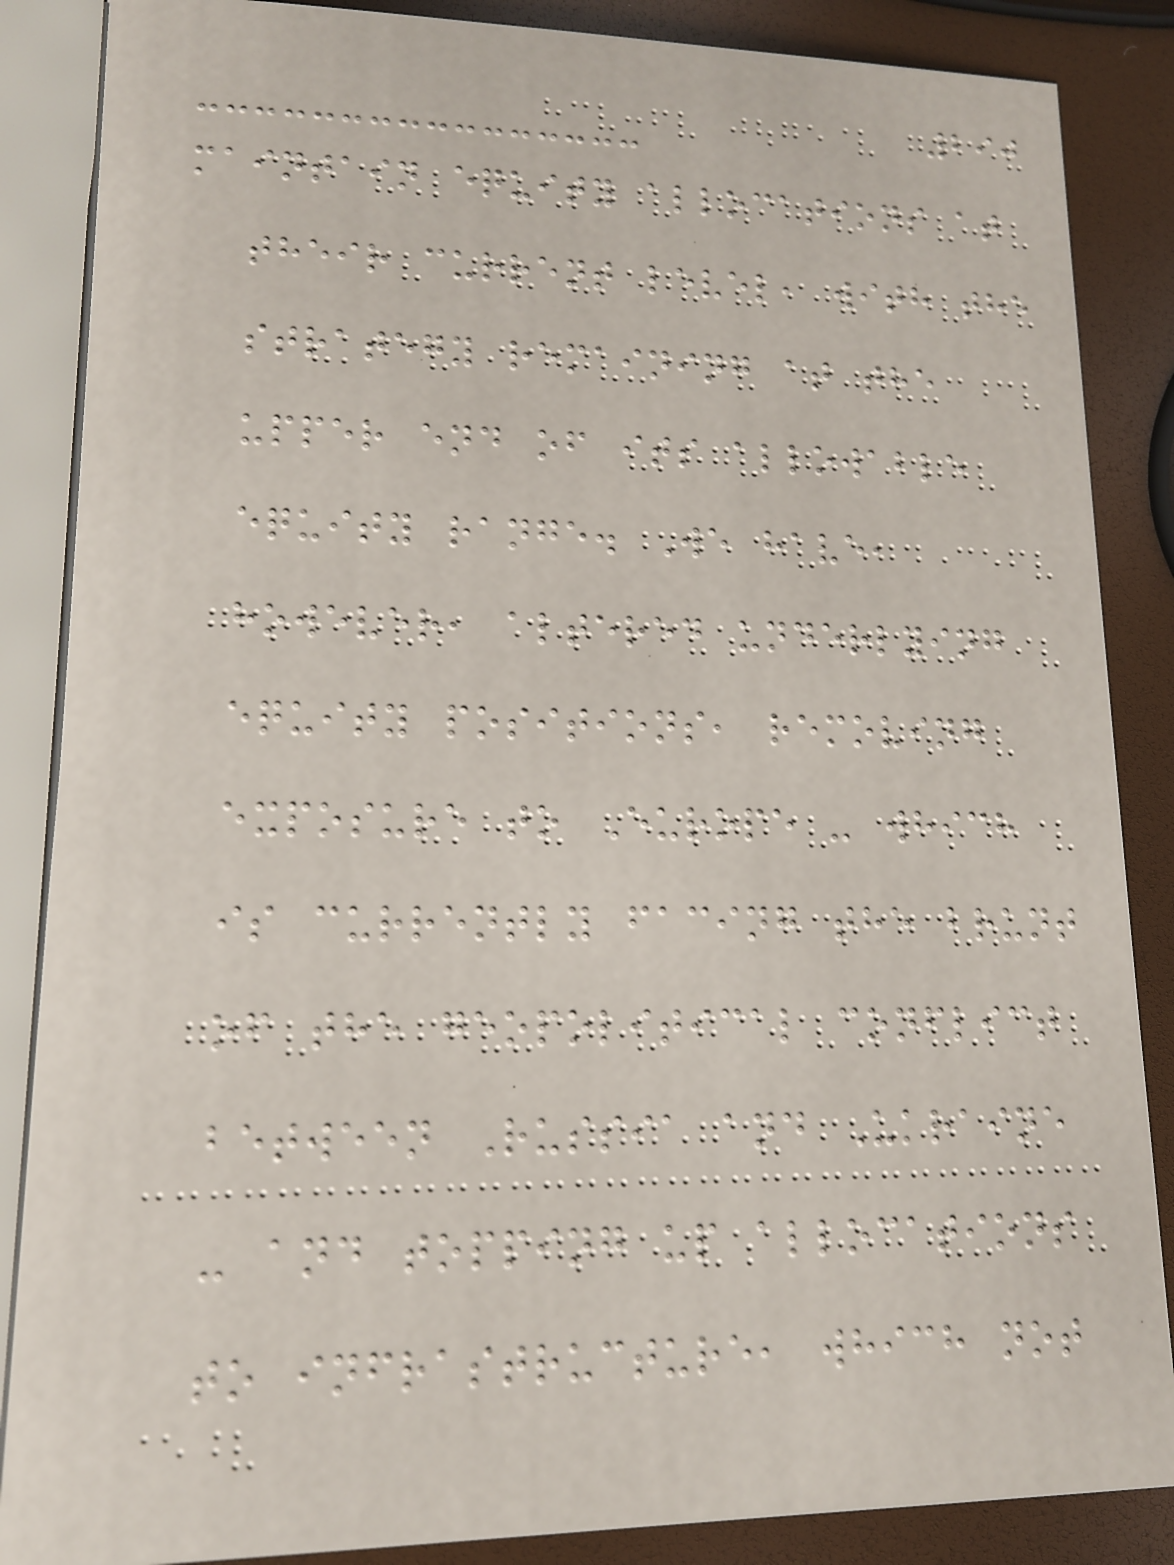290
maintain equity allocations at
their current level, with the
strategy remaining at the
upper end of its allowable
equity range. We have,
however, altered underlying
equity positions, removing
exposure to Europe - which
is currently facing the brunt
of the geopolitical conflict
between Russia and Ukraine
- and topping up allocations
to infrastructure, which not
